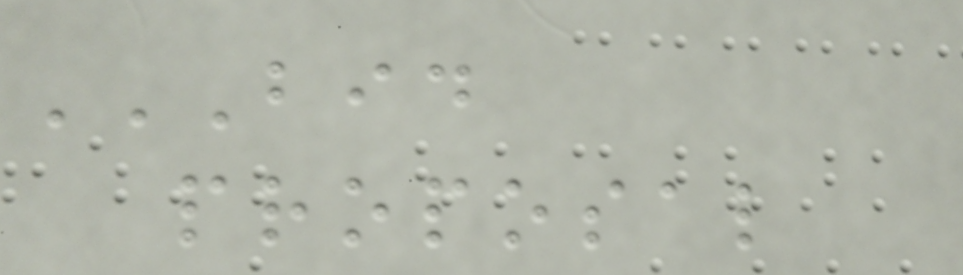BID
PROPOSAL
